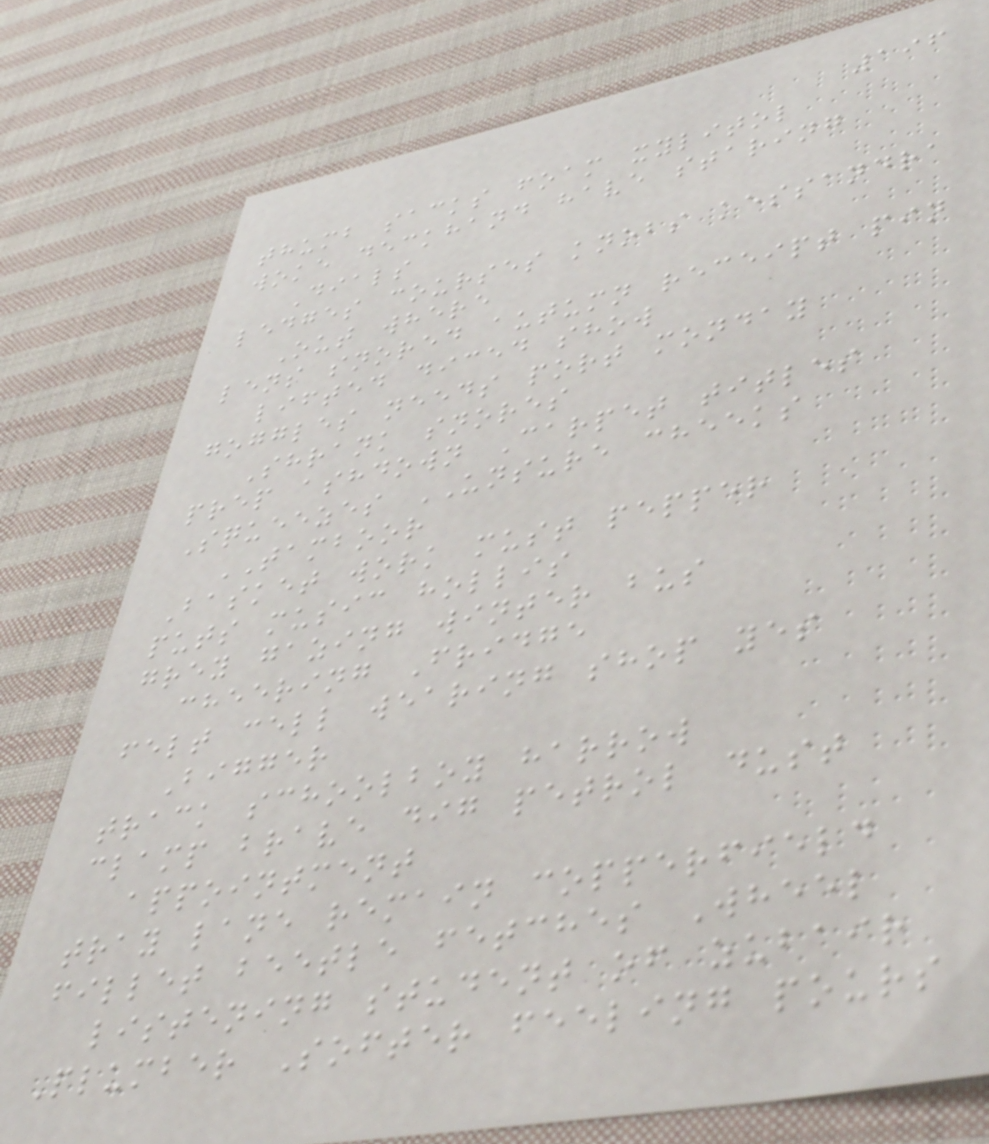196
thumb sacks foam xylitol
woke deckhand have staring
Dials
ledges courses knobs kessandra
Out where
lens snored autumn receipt pin
lifted diced show
goggles needs port monday
Shrank snores
prep ashdown Carpet titles
Squeezes UNSURE cheeks
TAMBOOR
Basket work must pepper
puts music hollis
grey gazing winter bus
cheering Fridge
felt cell wearing shop yes
Bigger
track schoolboy harrow
clamp brave dig petrol dust
appointment
tray lane remain copperfield
fillet beetle fetches Wheel
listening student of zubair
Plumber Softer feeling pours
